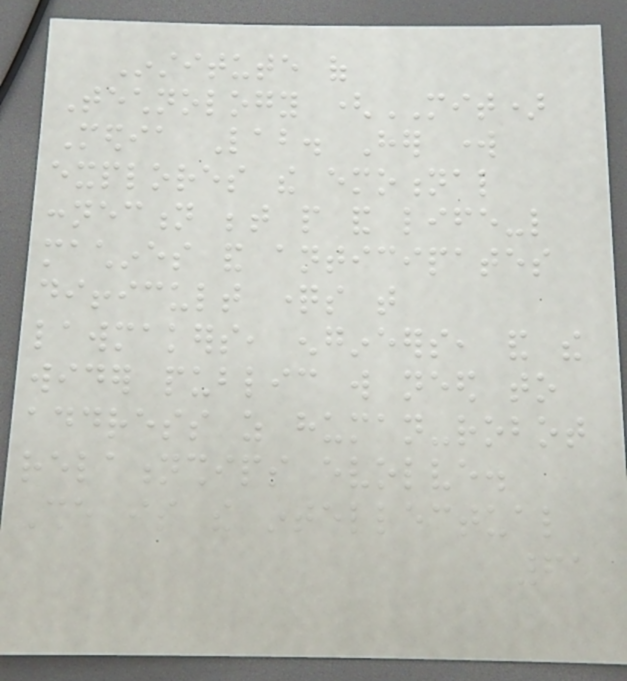Institute of
Technology (MIT)
Media Lab. Her work
explores the emotional
connection between people and life-like
machines and anticipates
difficult questions that
lawmakers, engineers, and the
wider public will need to
address as human-robot
relationships evolve.
She is the intellectual
61
